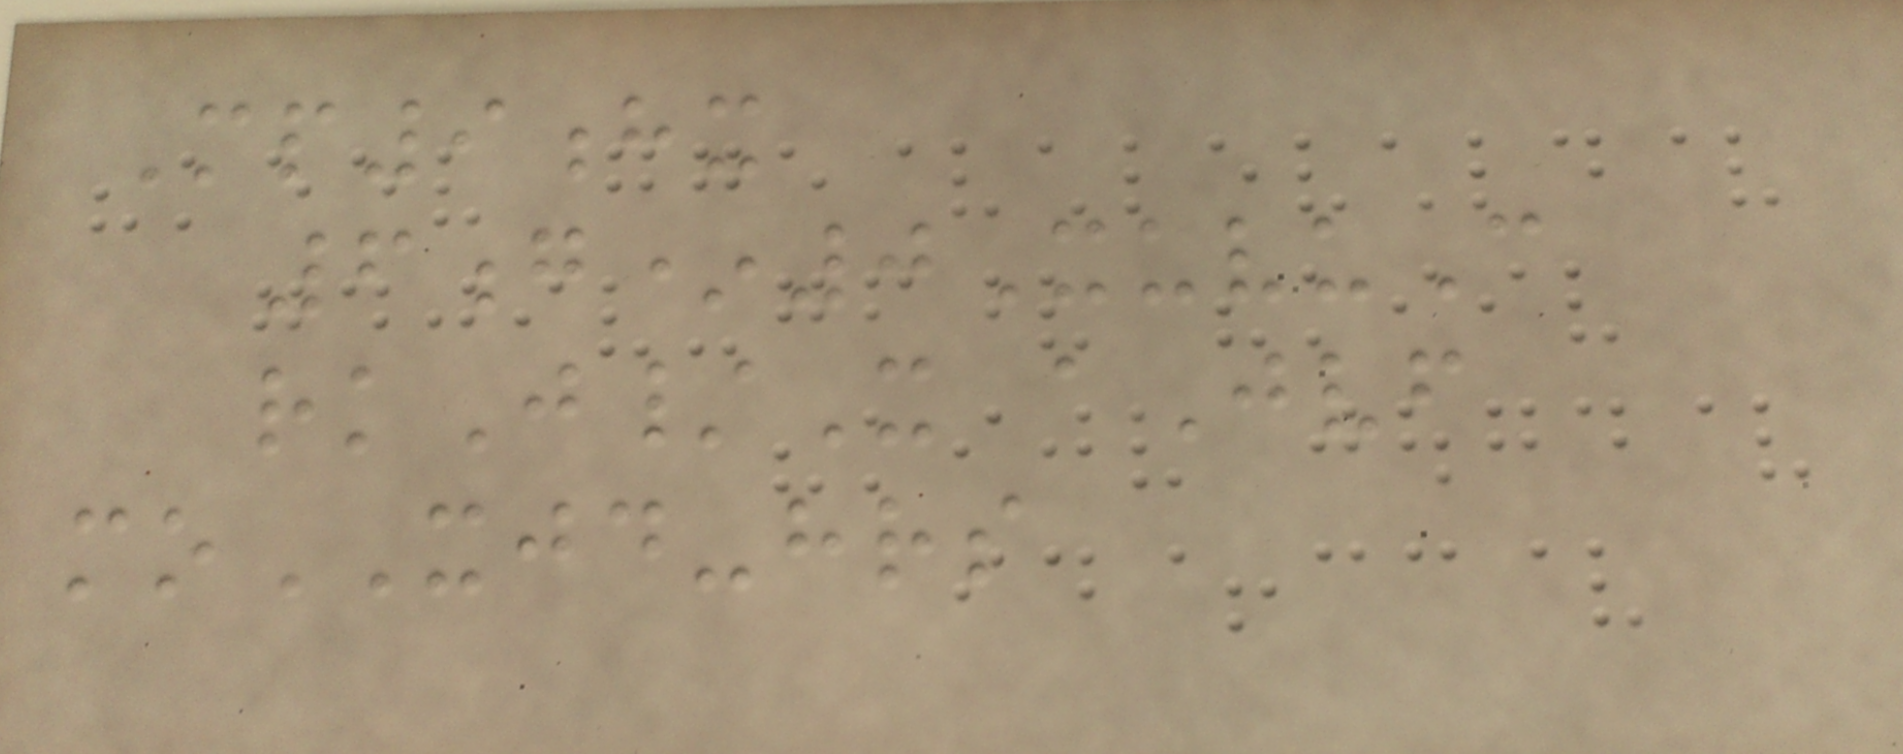Mp9hx
6g*0XuvuC
rkJ/X aJvf
moXJD-hrs
